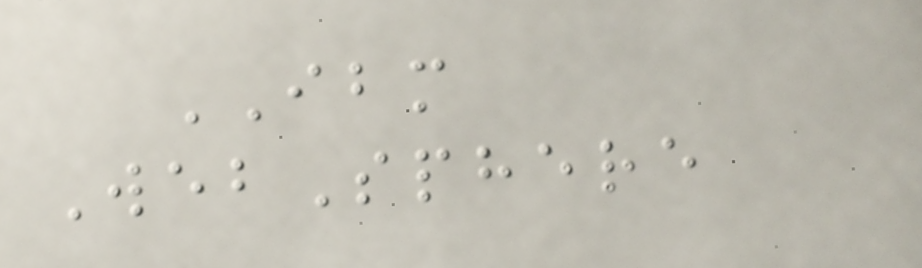IBM
WebSphere
